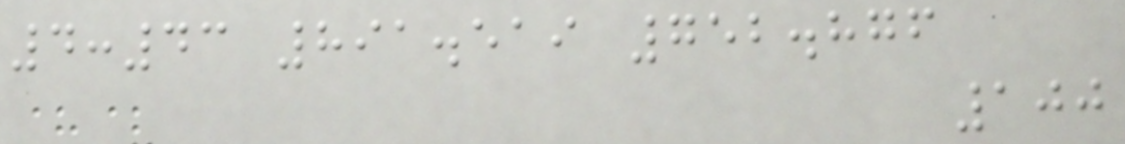4:43 891.519 752.876
100
